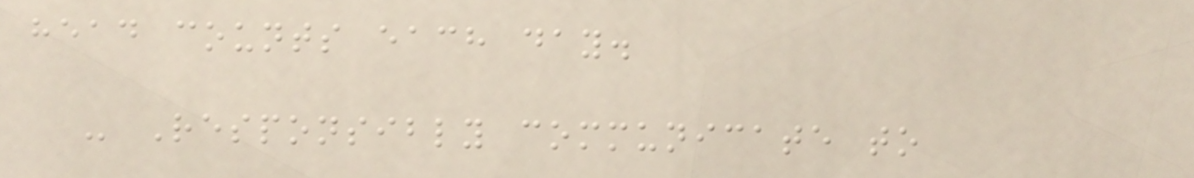head counts each day.
- Responsibly communicate to
